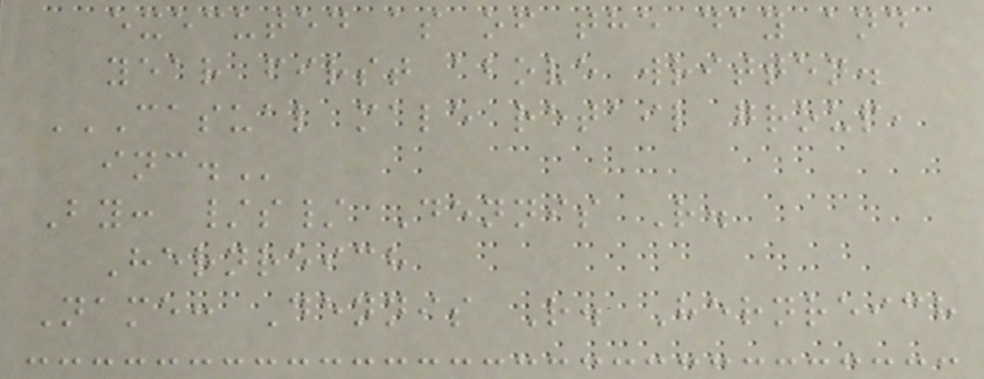executed as of the day and
year first above written.
CASUAL MALE RETAIL GROUP,
INC.
By: /s/ Dennis R.
Hernreich
Name: Dennis R. Hernreich
